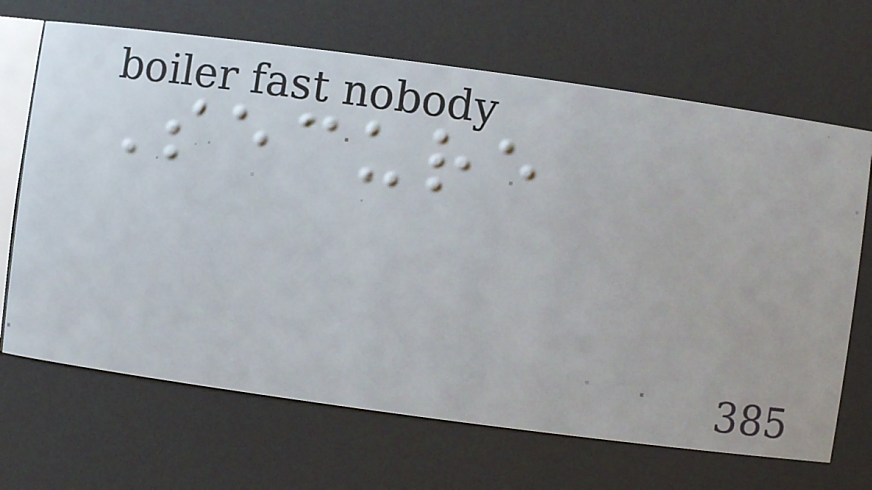Secure
